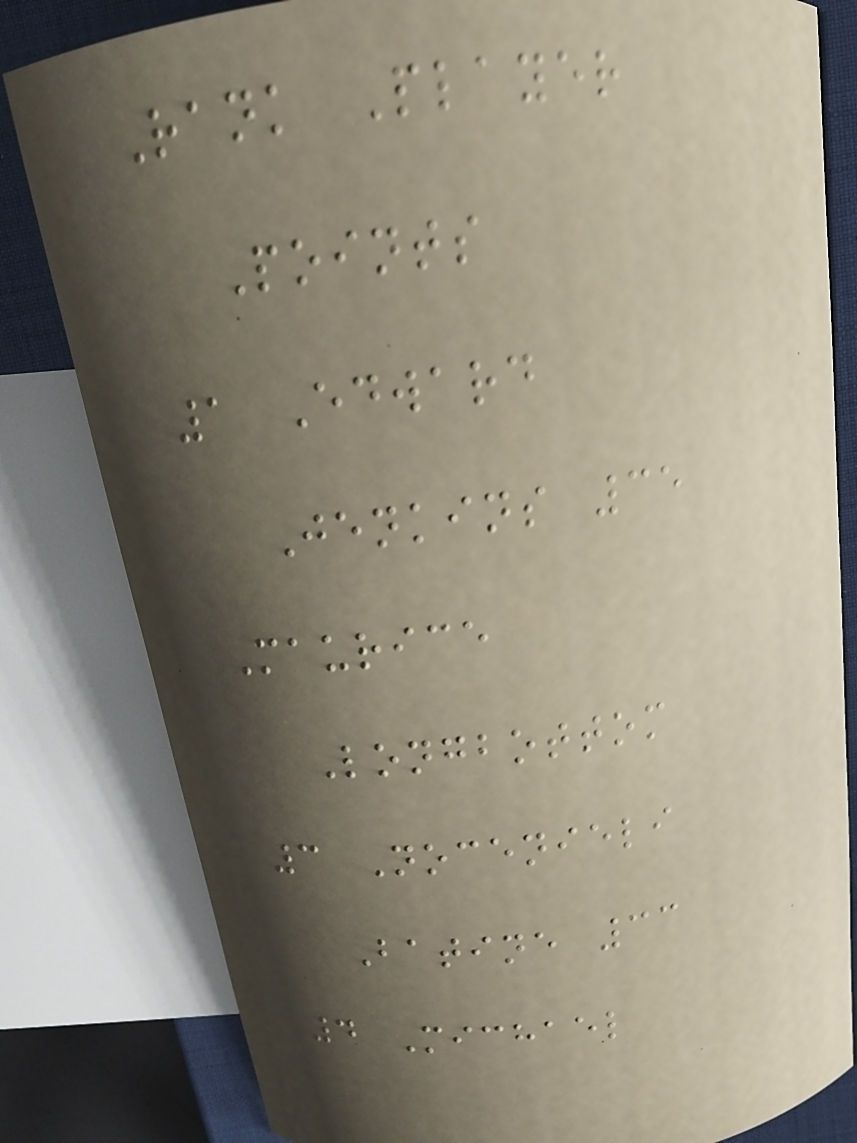Rank Player
Points
1 Edward
Jenkins 35
Maurice
Longbottom
3 Nocenieli
Batine 33
4 Michael
